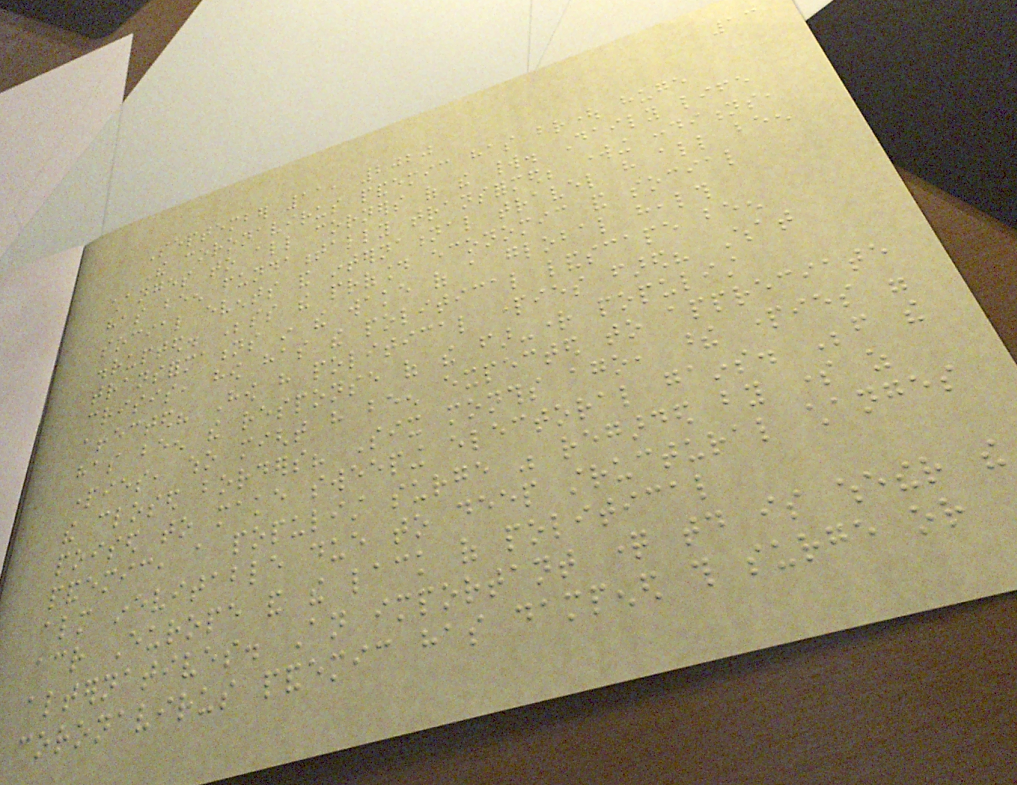13
September 11, 2020
The coronavirus pandemic has brought huge
changes to all corners of the world. Daily life
has been fundamentally transformed; working conditions,
social events and international travel have all been
disrupted. Besides the profound economic and social
transformations in the wake of a global health
crisis, how has the political landscape been
affected? How have political parties fared? What
has been the response of the far-right populist
parties, who might have been expected to appreciate
the closed borders? Six months ago, these parties were
poised to make sweeping electoral gains. Before the
pandemic, a populist surge was regarded by some as
almost inevitable due to deep structural changes
across Europe and the lack of political
alternatives. An important question today is whether the
coronavirus pandemic has dampened this surge or
